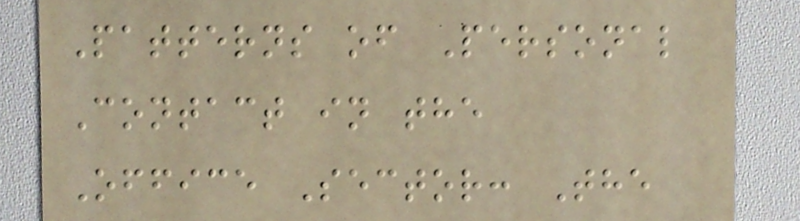Patterns of Personal
Contact in the
Office Sector: The
